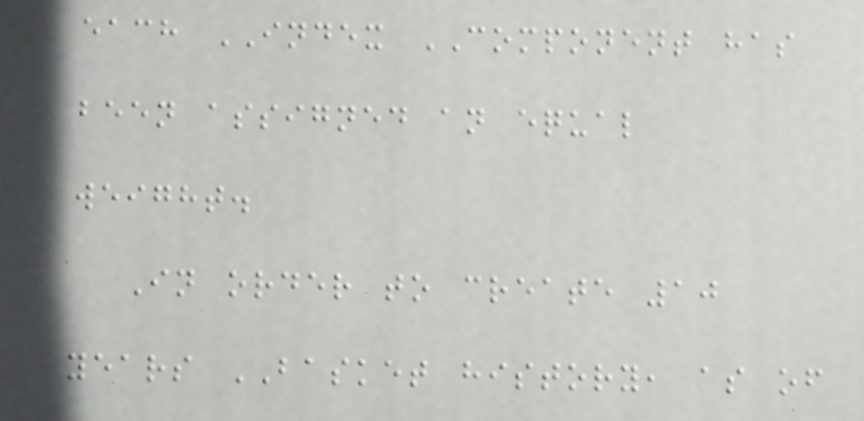each INDEX COMPONENT has
been assigned an equal
weight.
In order to create 10
years BASKET history, as of
